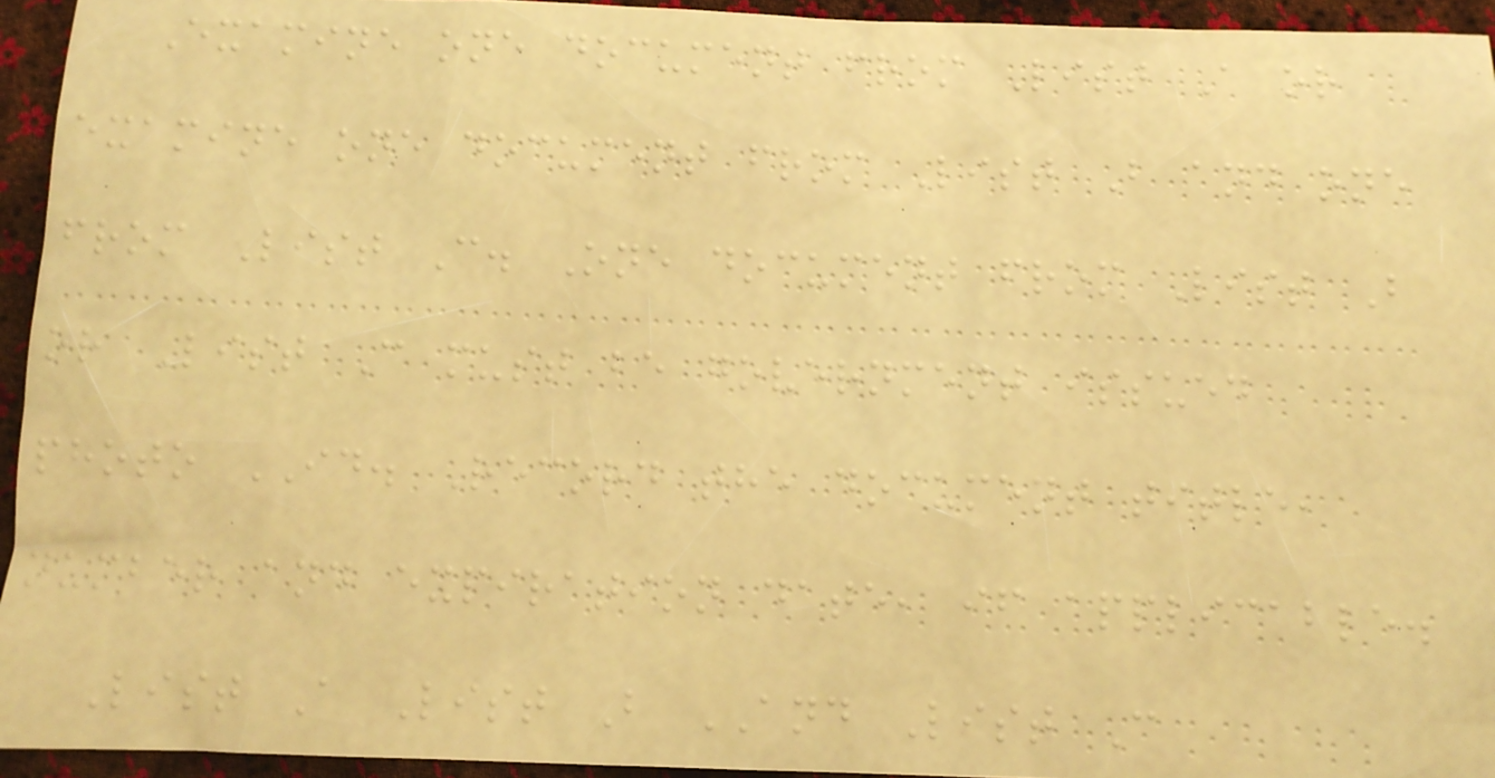Examine one document from List A or
examine one document from List B and one
from List C. One document from List B
or List C must be government issued
photo ID. Record the document title,
number and expiration date, if applicable.
List A List B AND List C
